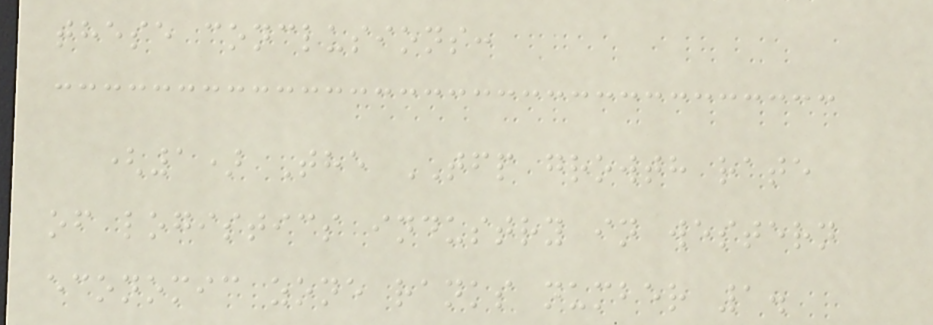these conclusions:
(1) The TFP growth rate
of logistics industry in western
economic zone ranks number 1.
